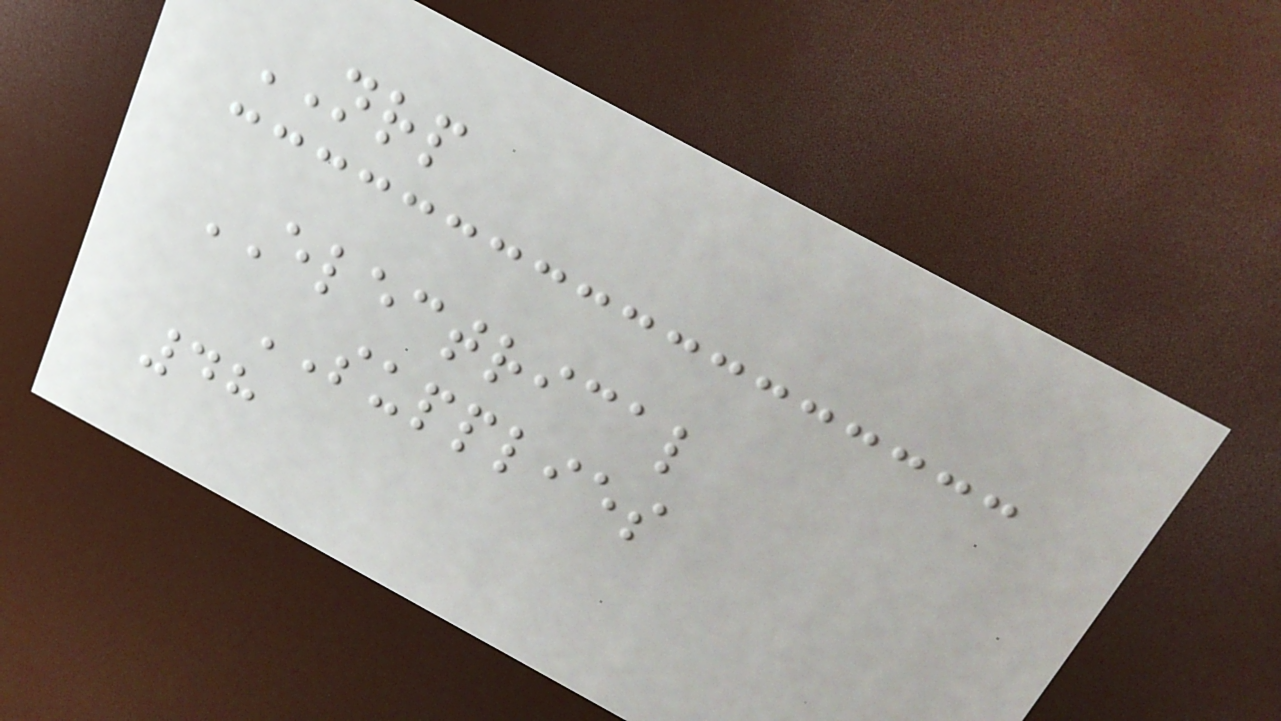NRP
ELECTRICAL
SUPPLIES
48
